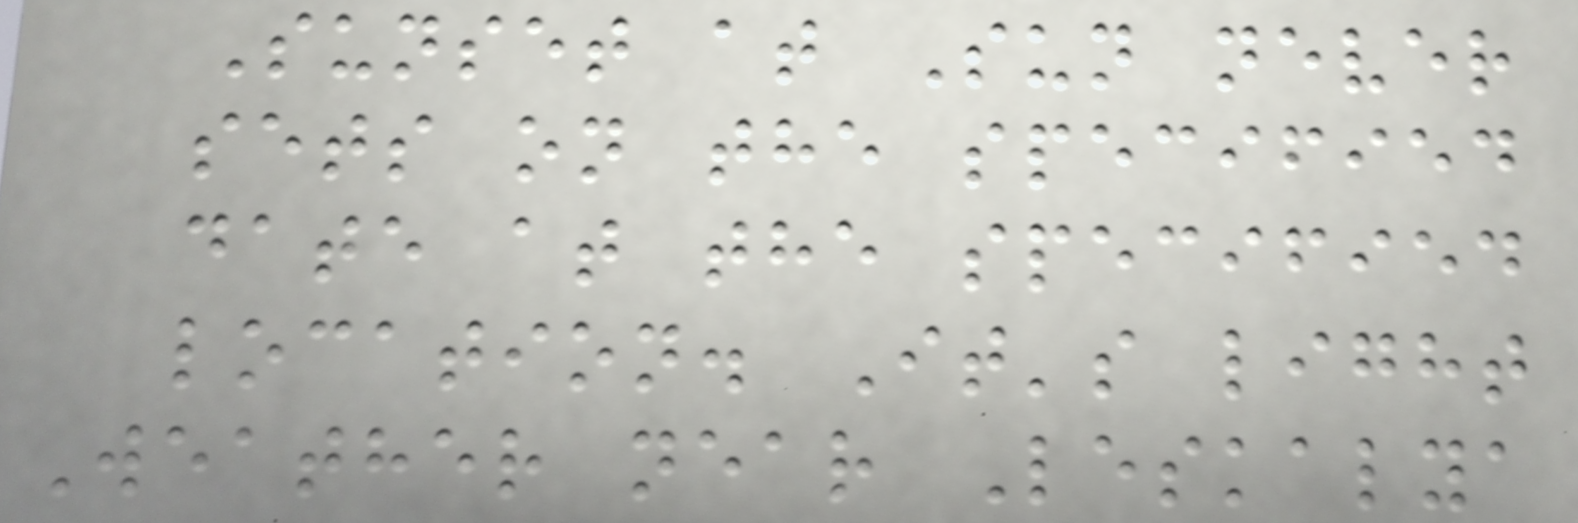Sunset at Sun never
sets on the specified
date at the specified
location. It's light
Weather near Leskalya
